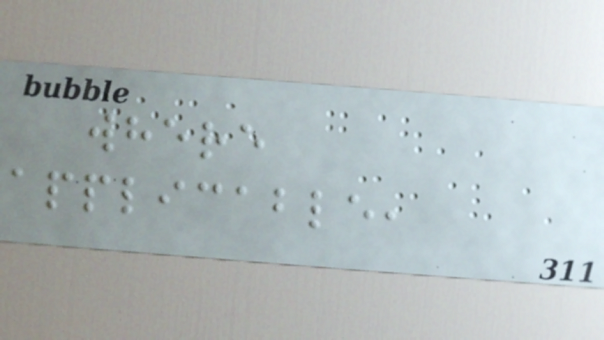where
applicable,
